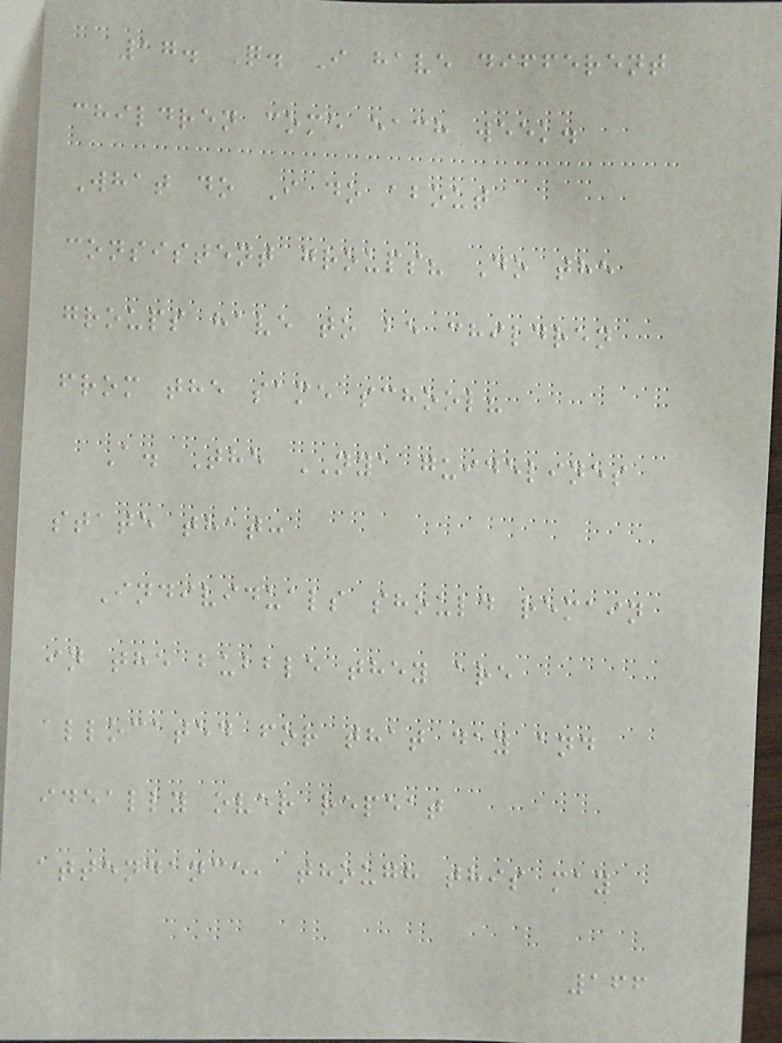17. Q. I have different
children come each week.
What do I do about
consistent groups? Do the
groups have to be children
from the same school?
A. The NYA guidelines
state that:
Individuals should remain
in the bubble they are
allocated for that day and
ideally over repeat
attendance, though this may
166
